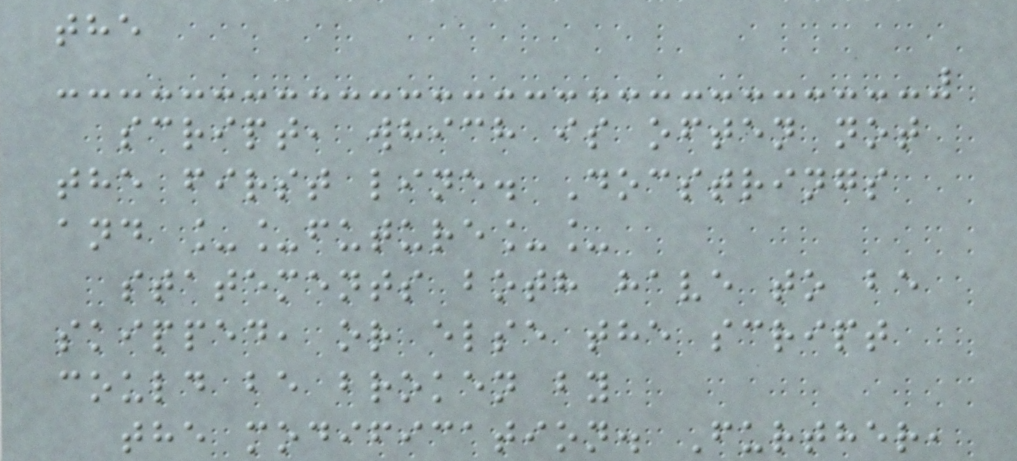the
script, which is often not
the first line. Docstrings
and __future__
statements both have to be
skipped, or else the script
could be broken by
the modification. Further,
